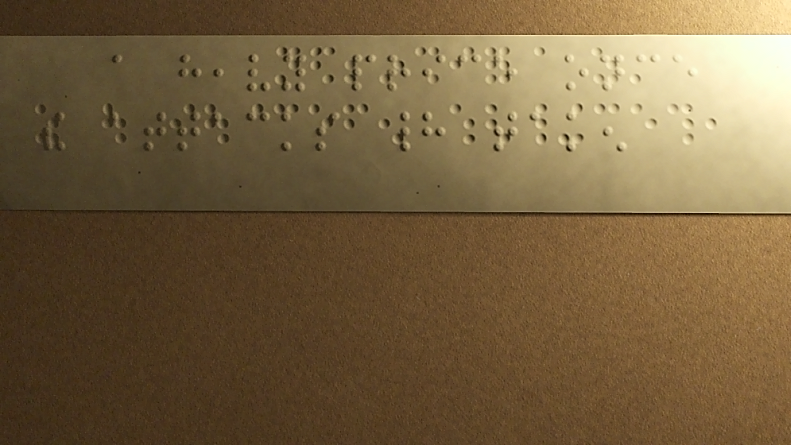a heavy price once
the attacks had taken
